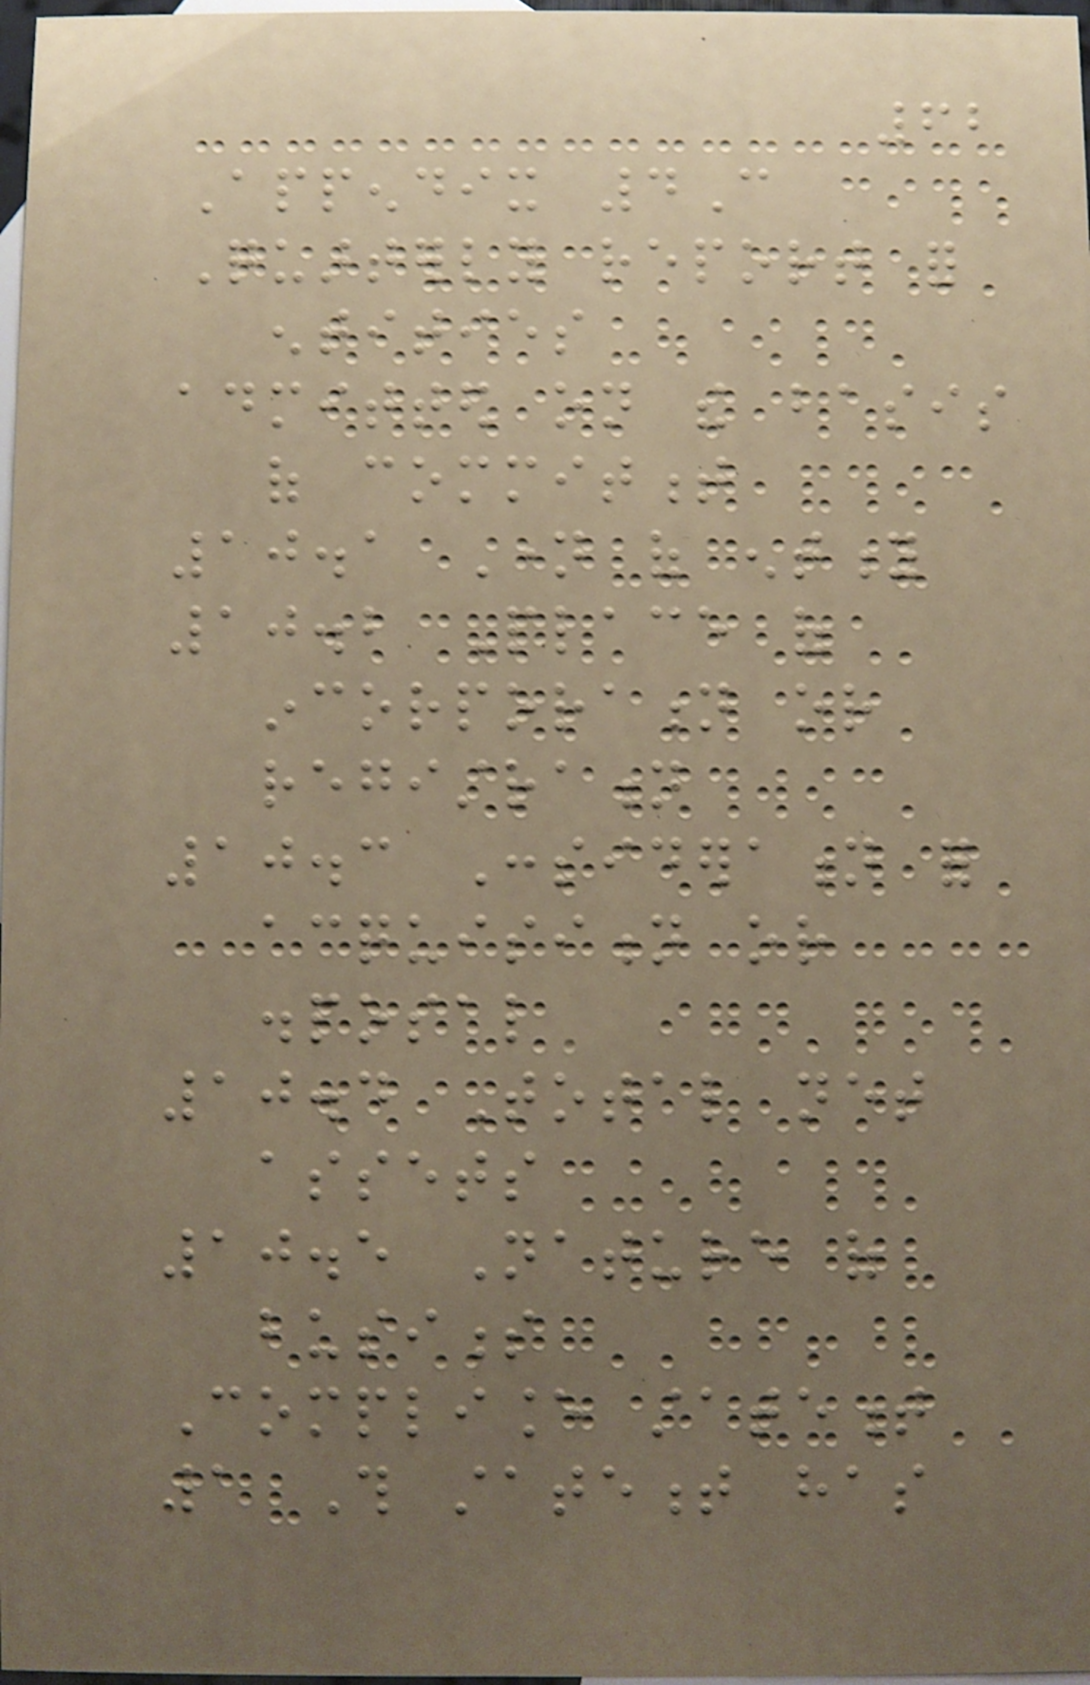62
Appendix 4C
Quarterly report for
entities
admitted on the basis
of commitment
10.1 Name of entity
10.2 Place of
incorporation or
registration
10.3 Consideration for
acquisition or
disposal
10.4 Total net
assets
10.5 Nature of
business
Compliance statement
1 This statement has
